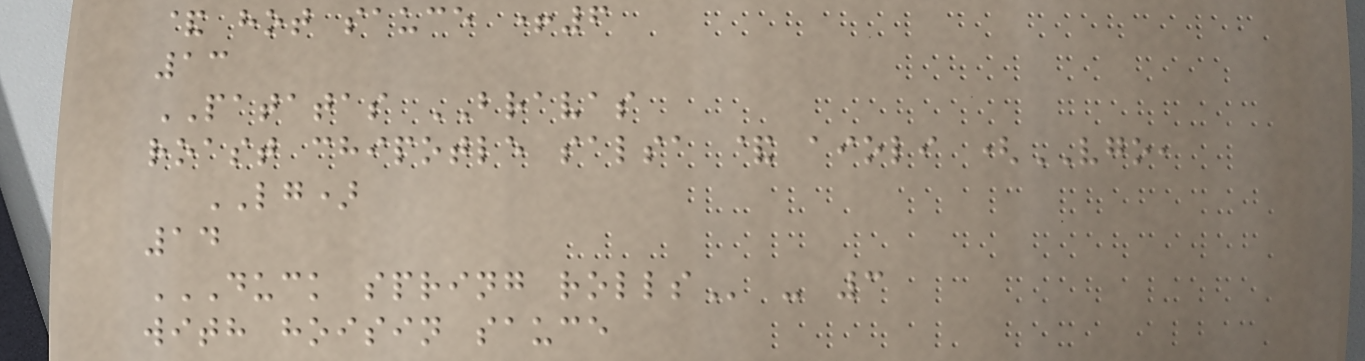& hot sauce +6
13
PATATAS BRAVAS
roast chipotle salsa & aioli (VGO,
LG)
14
DUCK SPRING ROLLS - 3
with hoisin sauce
